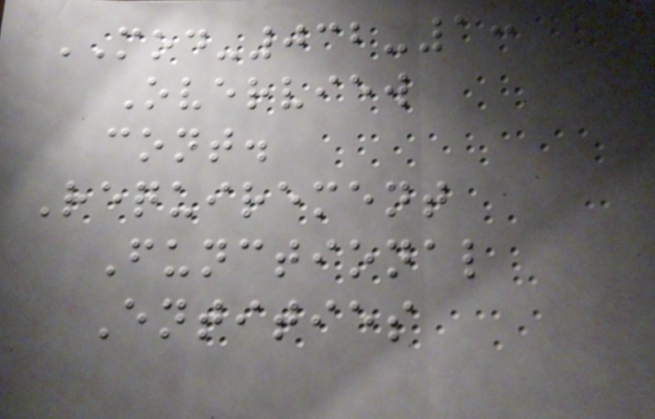MOD-032-1:
Overview
cont.
Requirement
Functional
Entities
